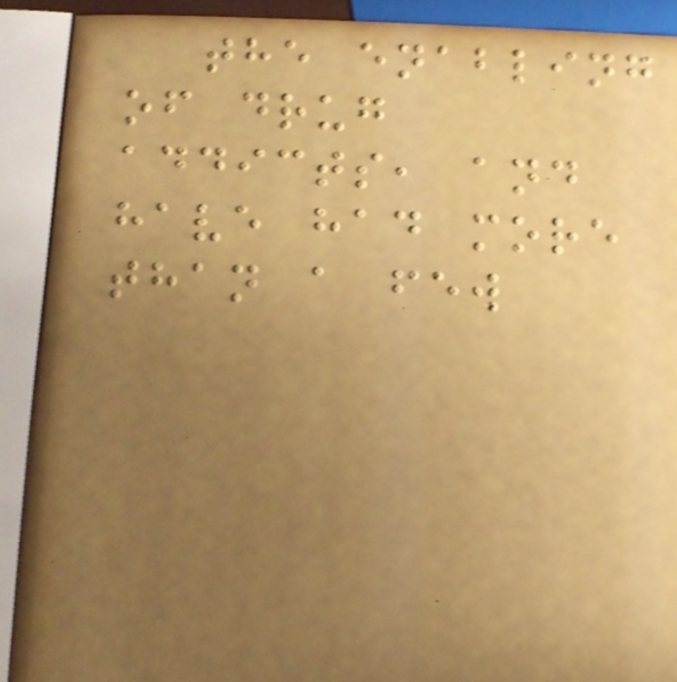the enabling
of drug
addicts, and
have had more
than a few
